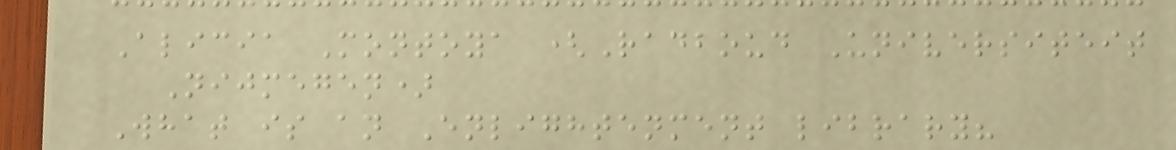Alicia Montoya (Radboud Universiteit
Nijmegen)
What is an Enlightenment library?
